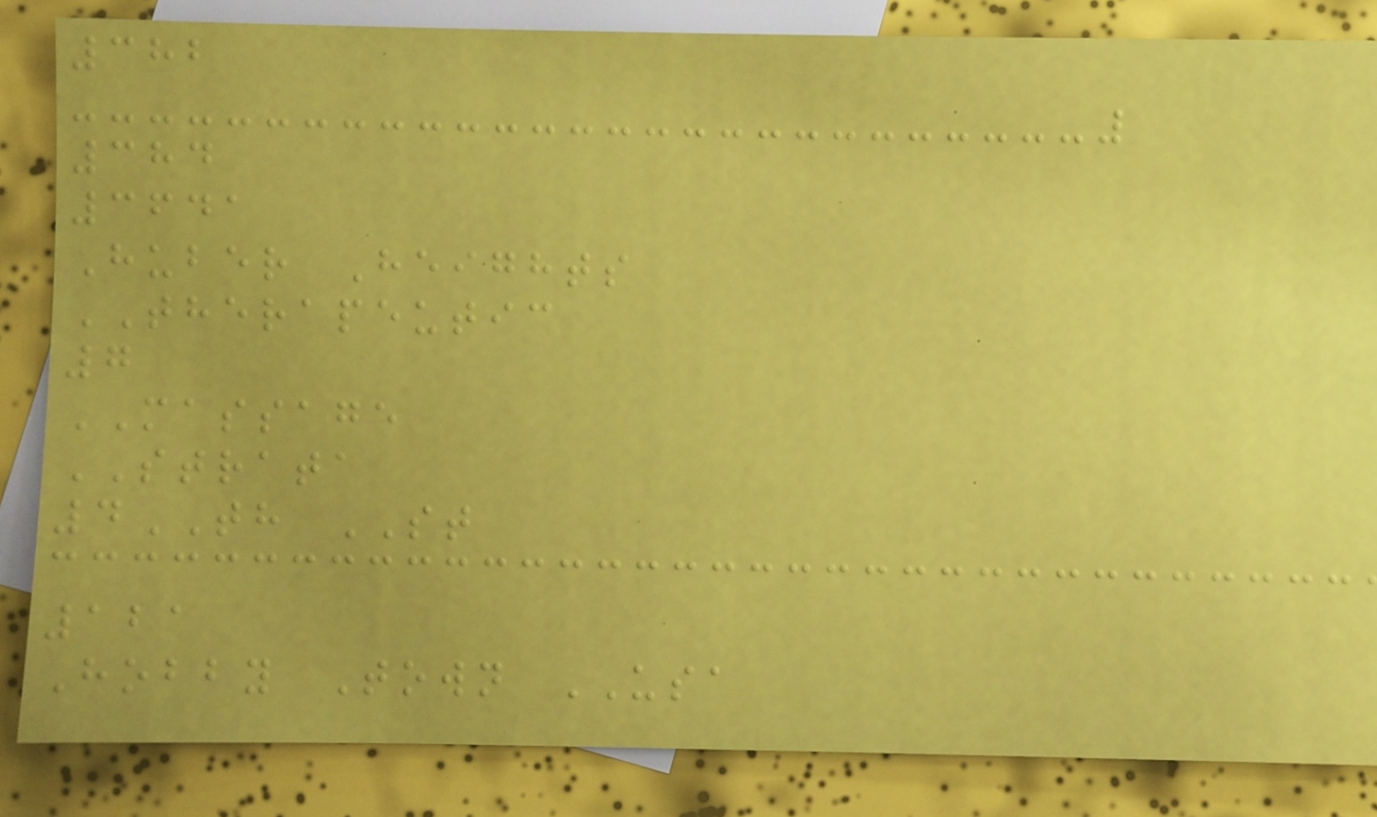382
384
3641
Huber Heights
THERAPEUTIC
7
MASSAGE
STRATA
4TH ST
121
Hobby Town USA
